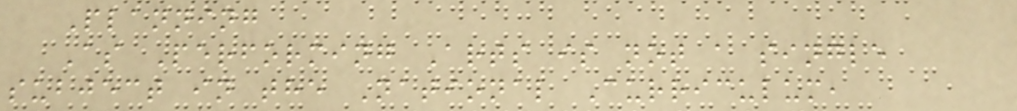Planning
As Performing Arts is not a single
subject in the National Curriculum,
